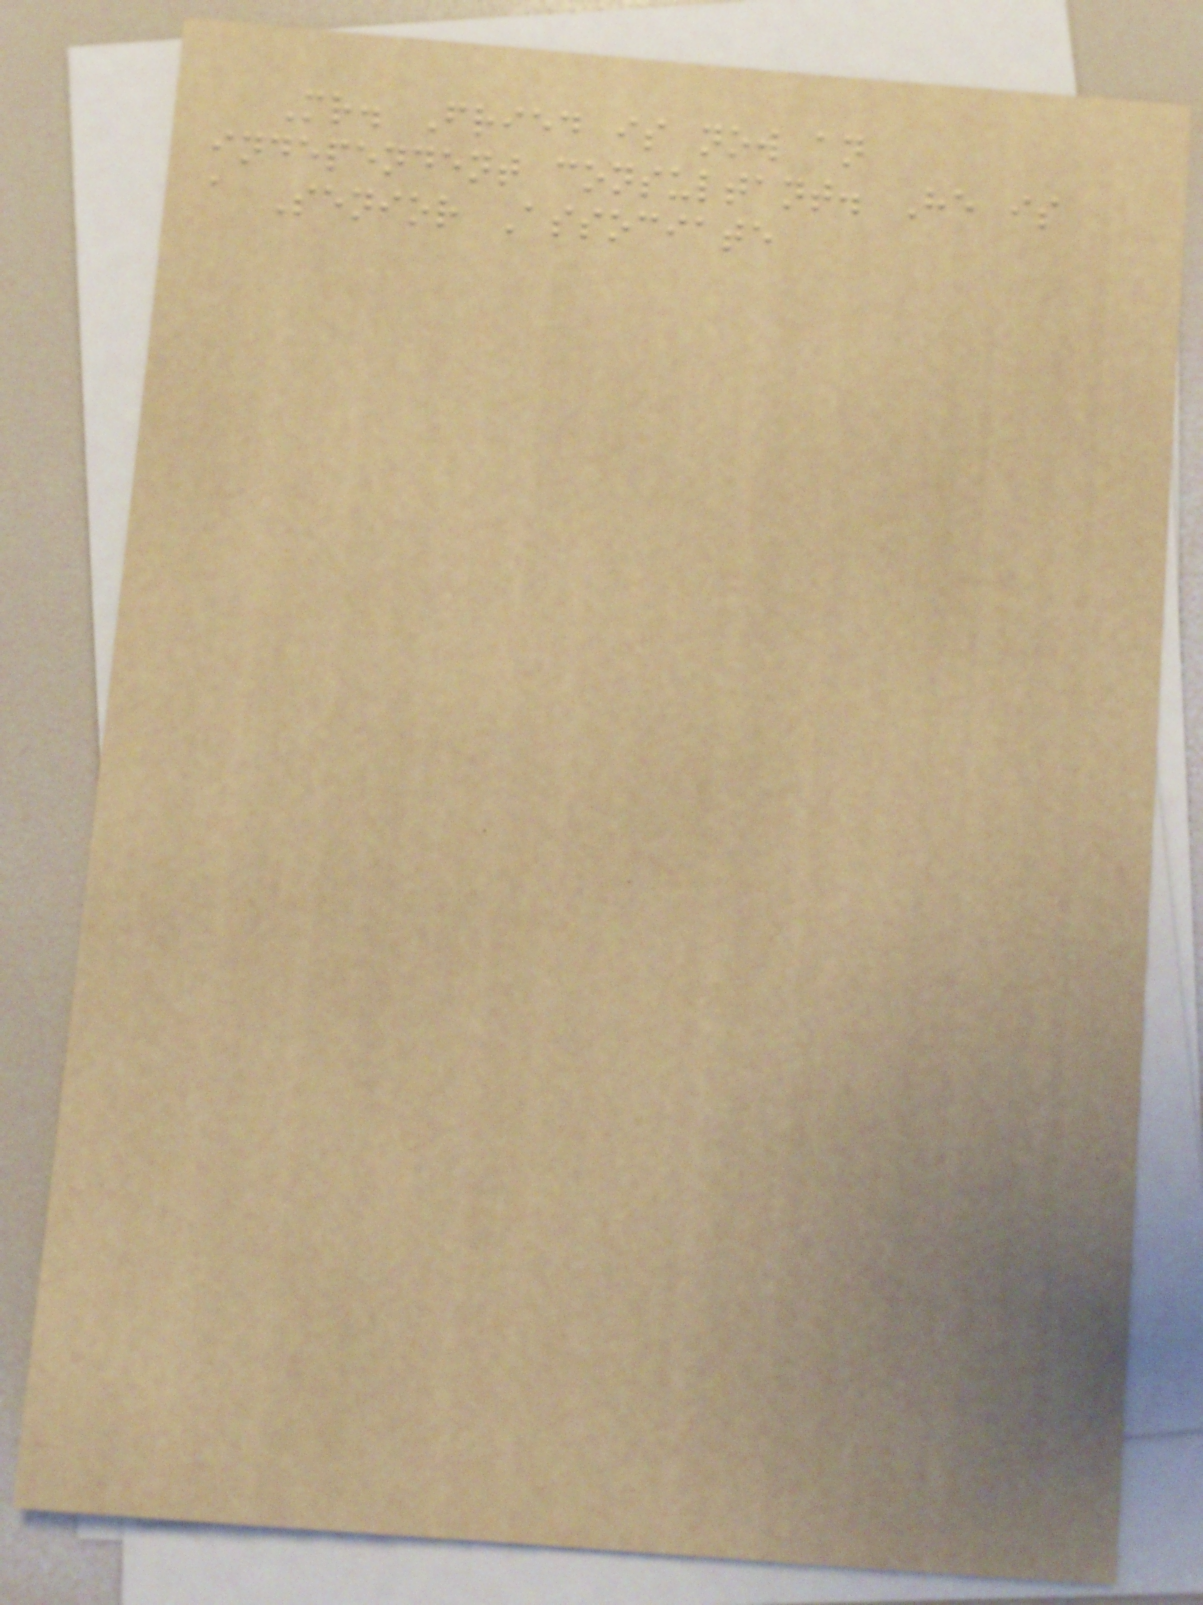Mr. Fried is now an
independent consultant. He is
a Senior Associate
